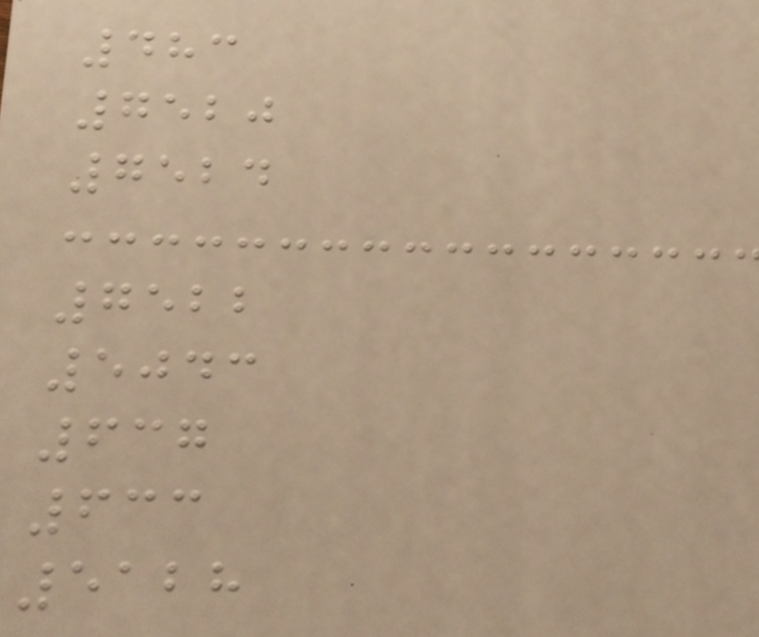483
7520
7524
7522
5043
637
633
5128
